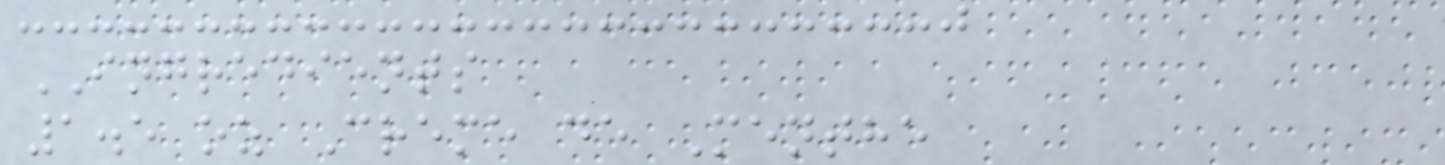INGREDIENTS
1.5 oz Creme de Menthe
